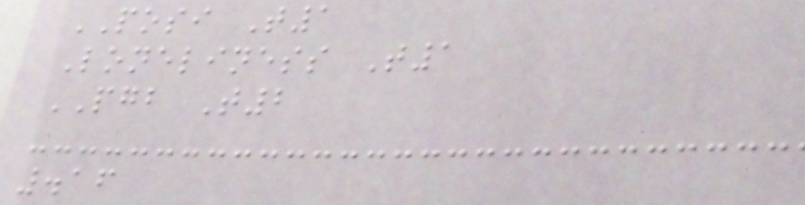POSI T1
Loneliness T1
PGB T2
.16
